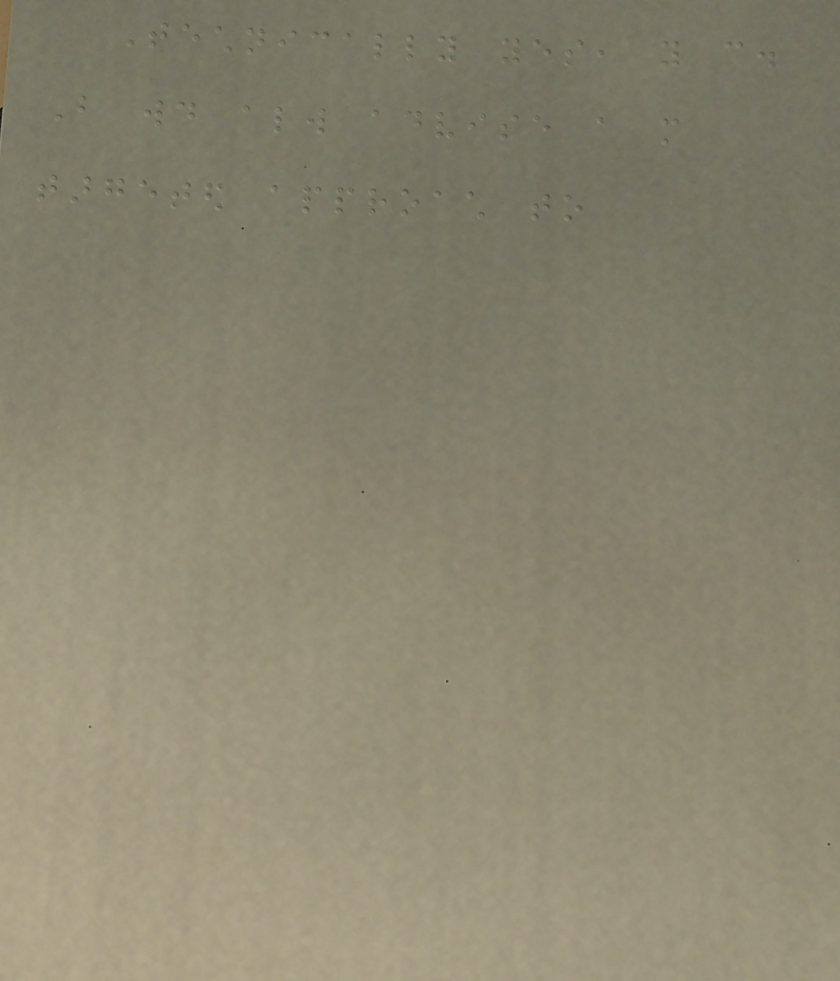Technically yes, you can.
But would always advise a more
targeted approach to
